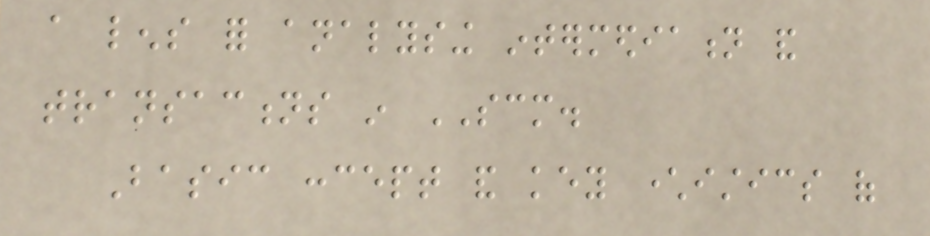a lens for analysing intermediation and
transactions in SCM.
Basic concept and key characteristics of
